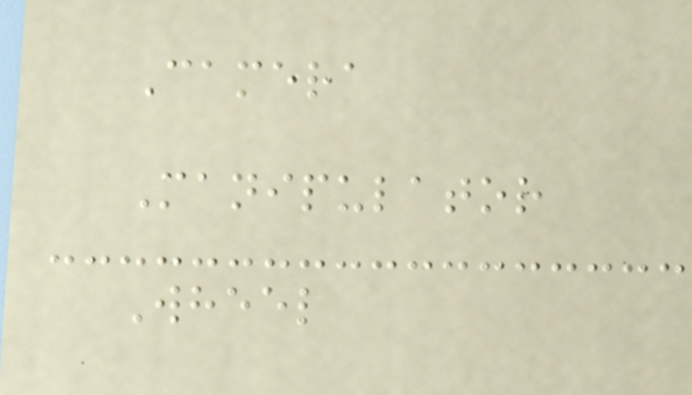Camera
Manipulator
Wheel
